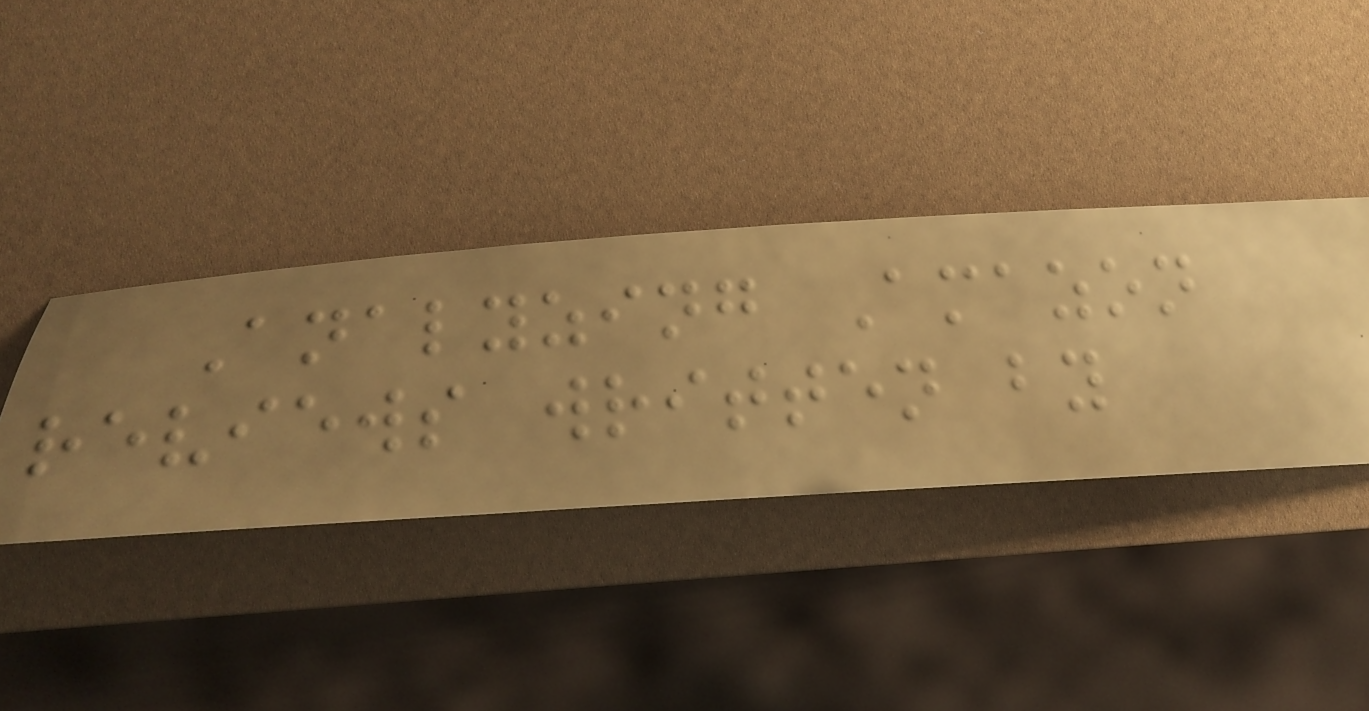Analyzing Amazon
reviews written by
